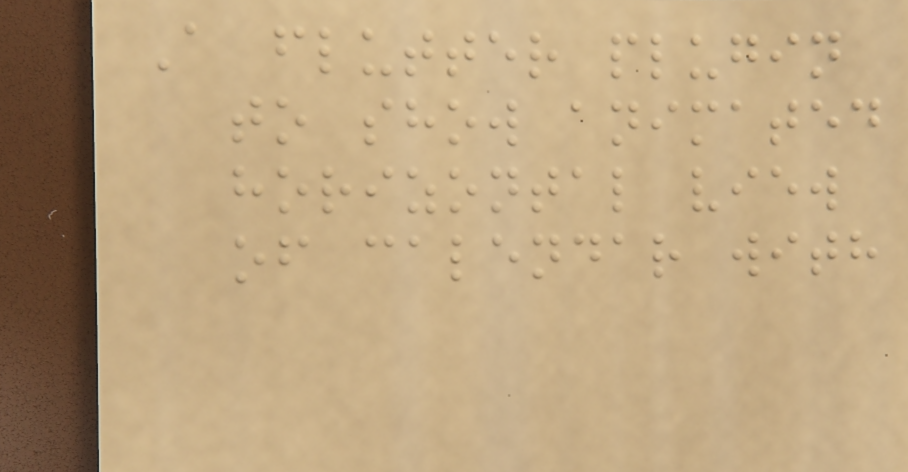A flutter plugin
to show animated
horizontal view
of calendar with
